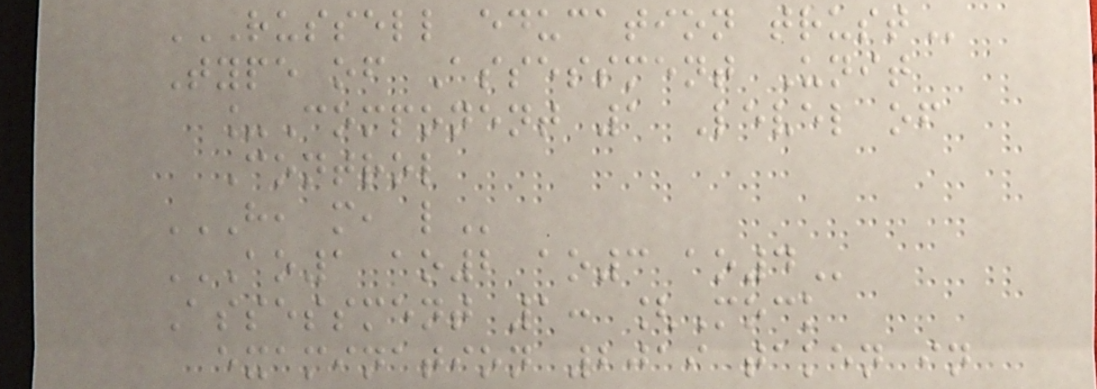RUSSELL EDUCATION TRUST
Type of Assessment Unit
_Component 1 Level of
Control
H, M, L
AO1 AO2 AO3 AO4
Assessment 1: [Mock
examination 2019 taken in
